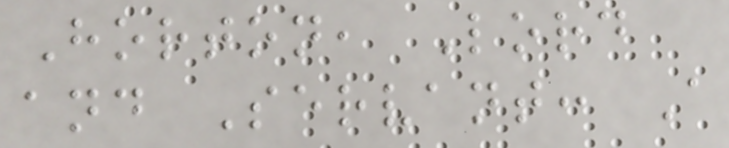Horton, Lord
and Servant: A
